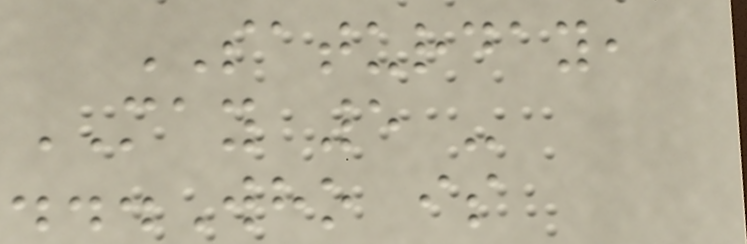SATURDAY,
MAY 5 -
...Who is
